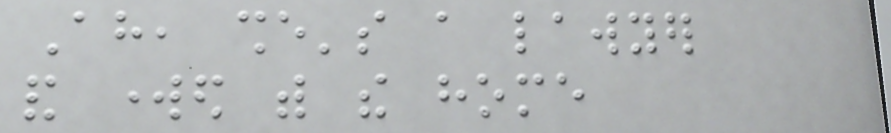Ah, she's a lawyer
and worked with the home
